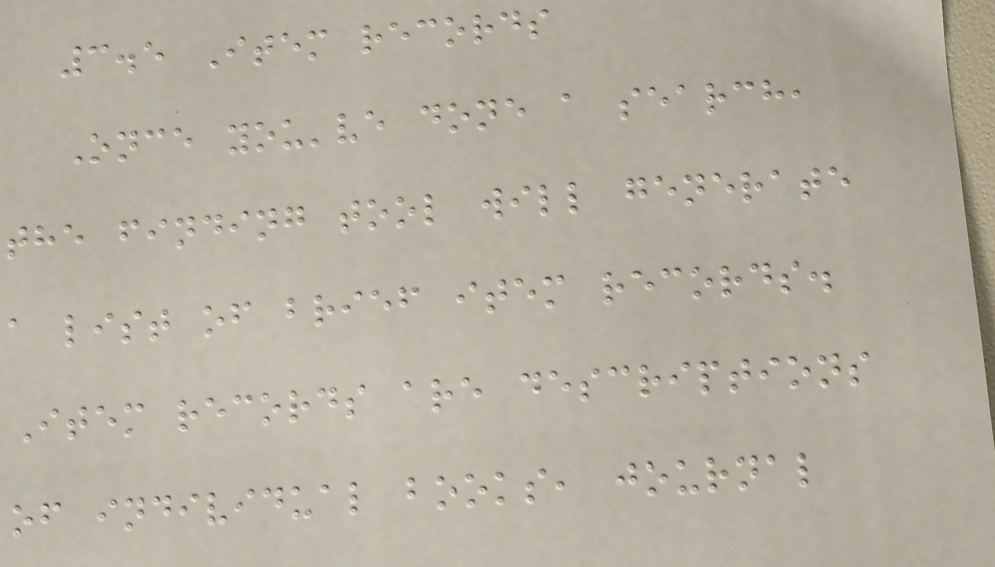3.5 Item records
Once you've done a search,
the finding tool will generate
a list of brief item records.
Item records are descriptions
of individual books, journal
